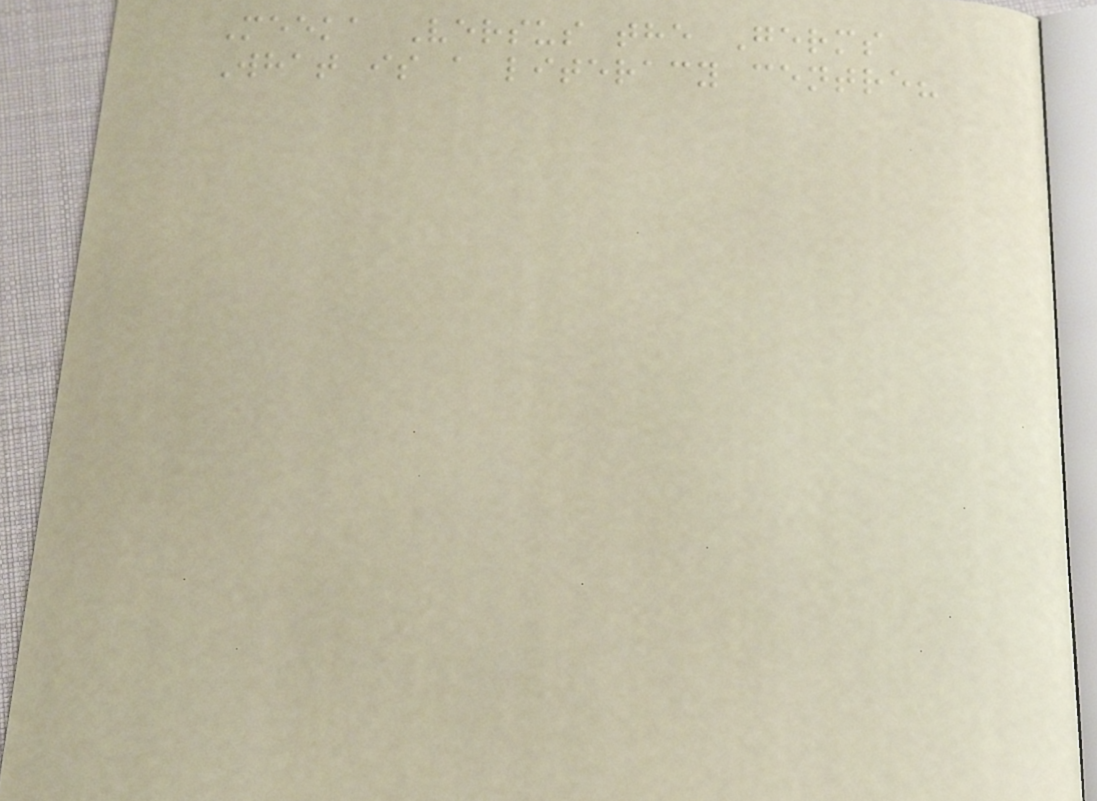Meeka Versus the Germs
What is a literacy centre?
